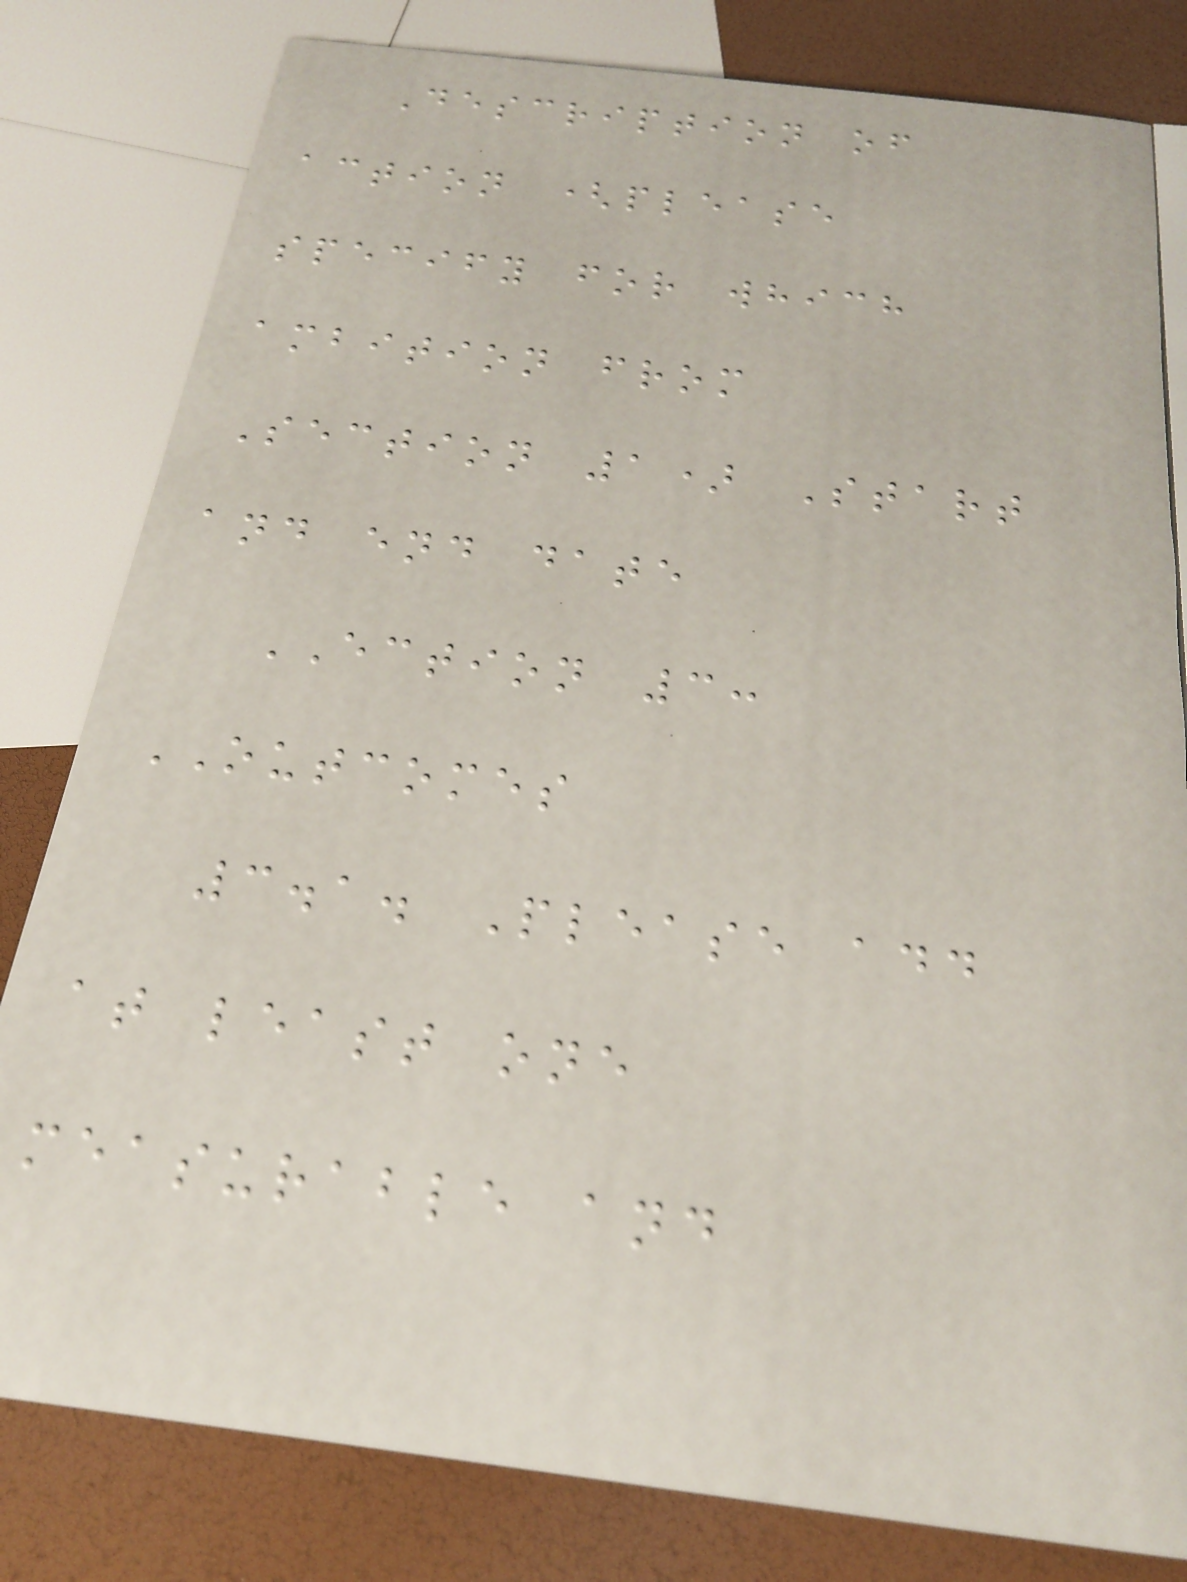Description of
action (please
specify for which
ambition from
Section 1) Start
and end date
ECTION 3:
OUTCOMES
3.1. Please add
at least one
measurable and
